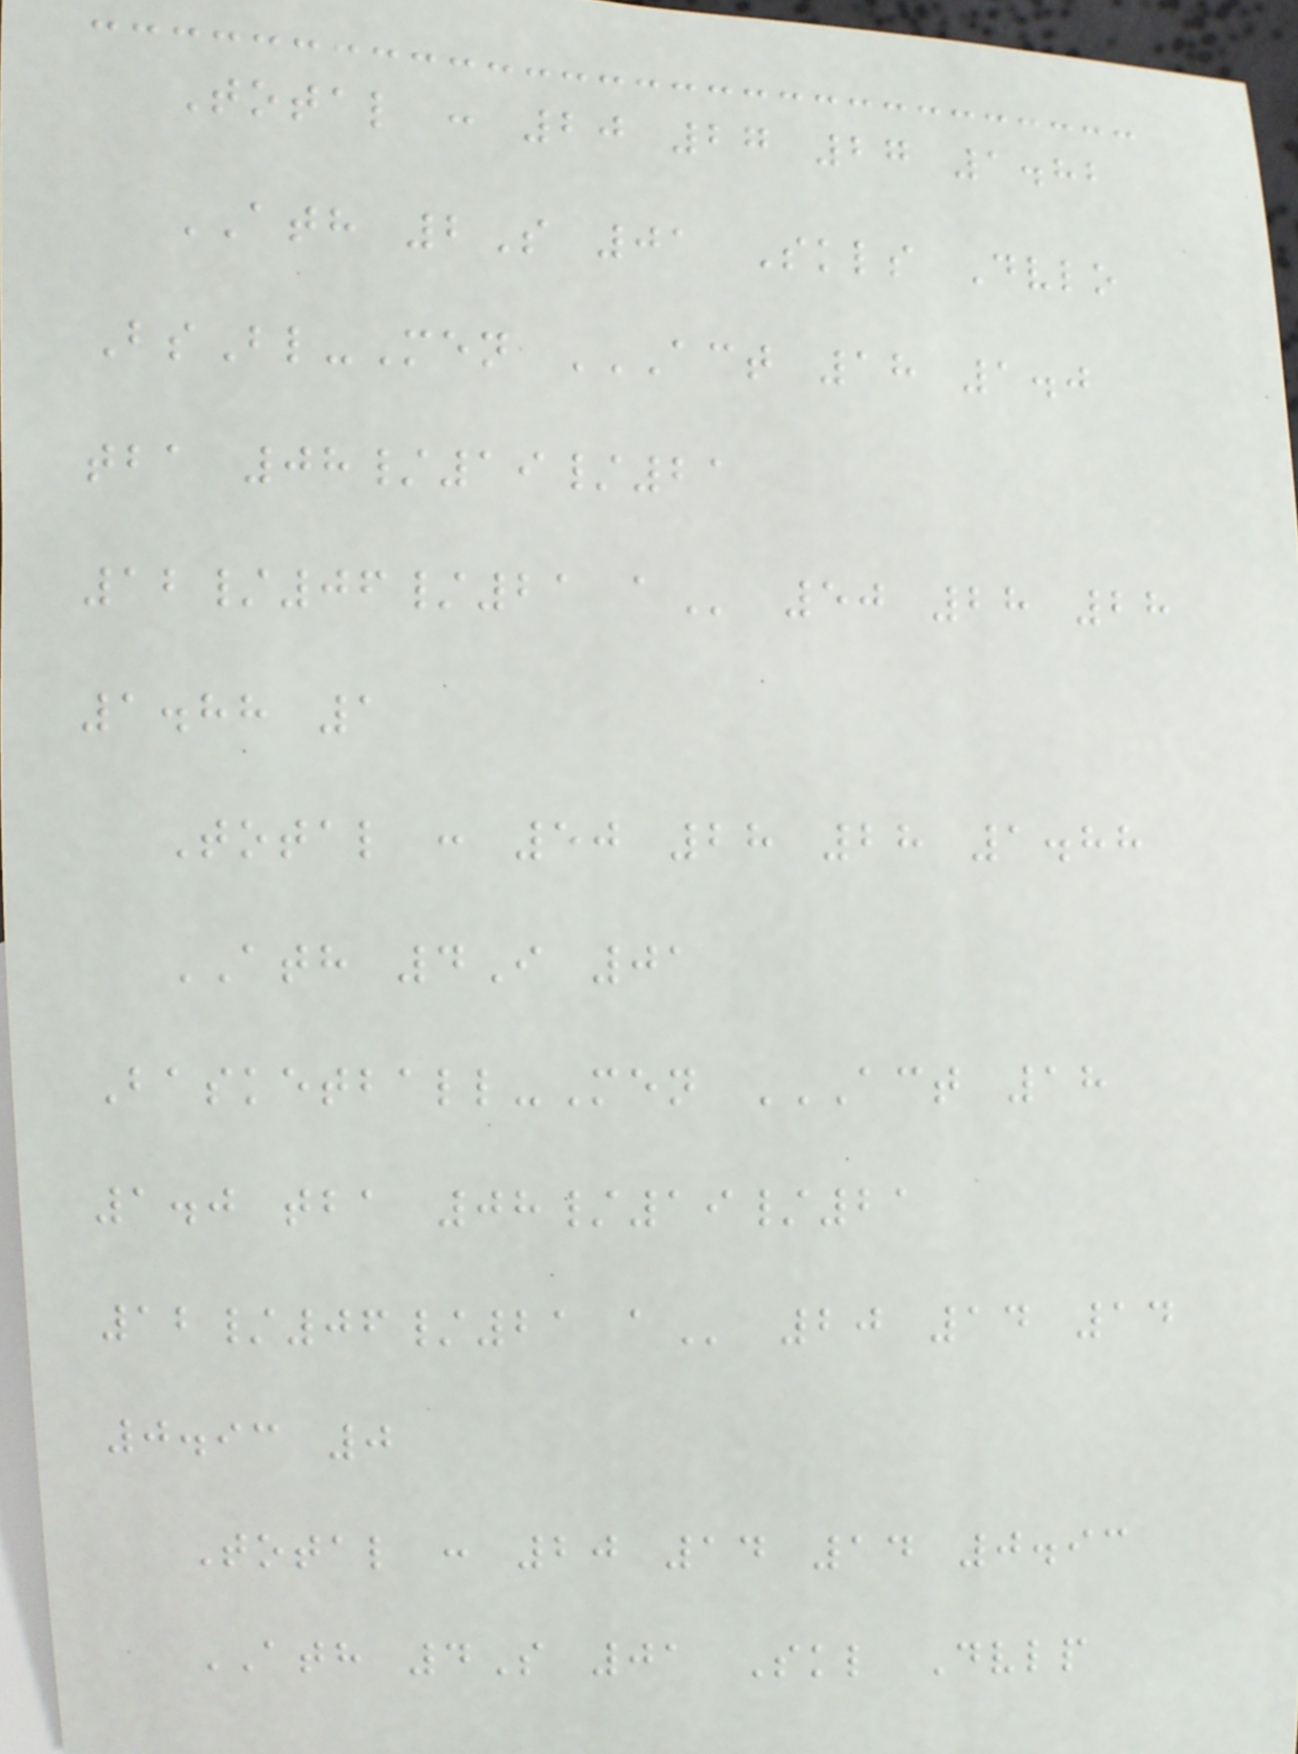Total : 20 27 27 1.82
ATH 2S 01 Skls Dvlo
BsBl-Men ACT 18 1.0
TBA 08/19/21
12/06/21 A 50 28 28
1.88 1
Total : 50 28 28 1.88
ATH 4I 01
Basketball-Men ACT 18
1.0 TBA 08/19/21
12/06/21 A 20 14 14
0.93 0
Total : 20 14 14 0.93
ATH 4S 01 Skl Dvlp
